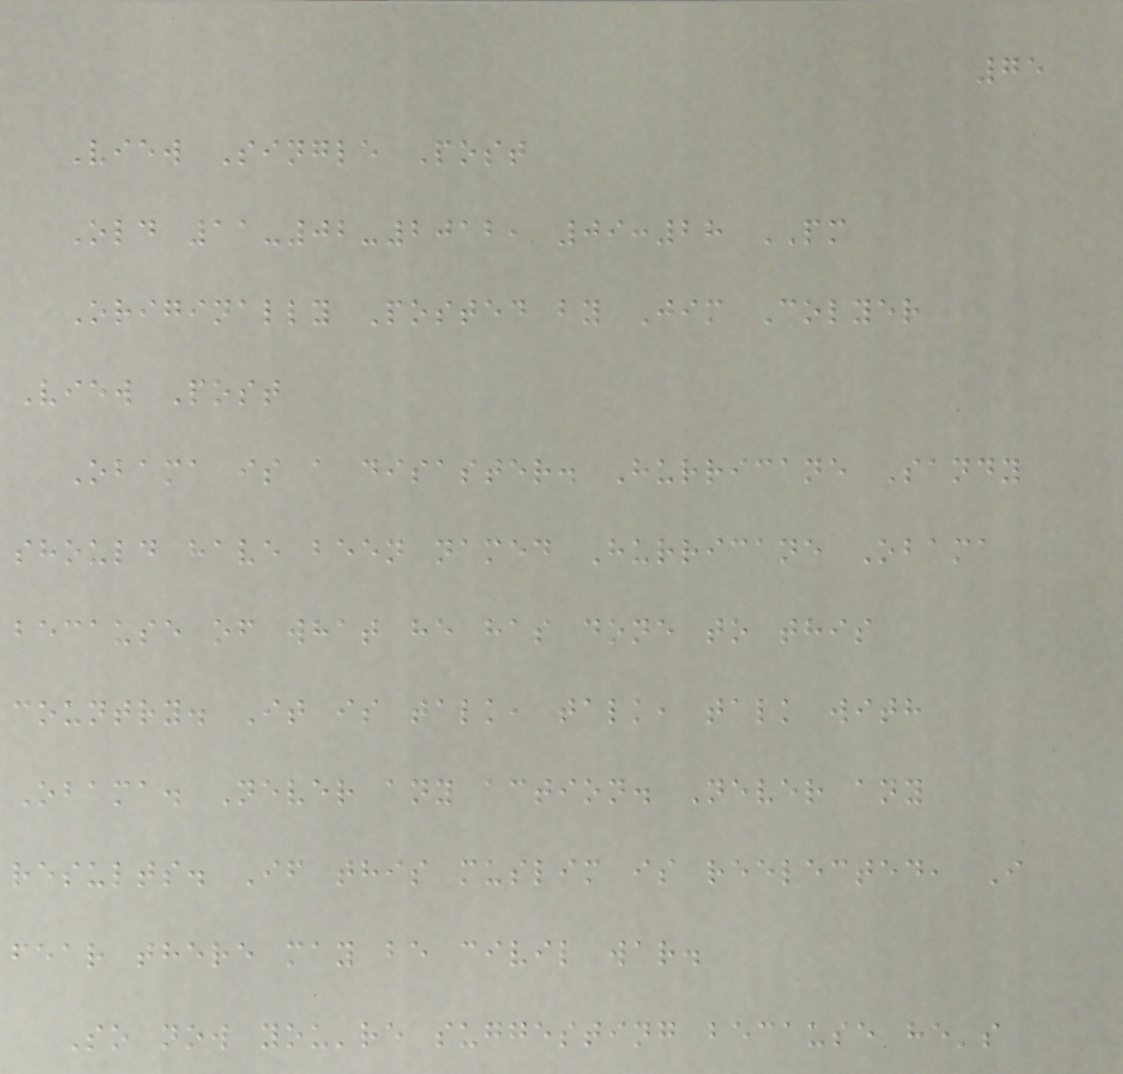75
View Single Post
Old 11-02-2012, 09:28 PM
Originally Posted by Jim Colyer
View Post
Obama is a disaster. Hurricane Sandy
should have been named Hurricane Obama
because of what he has done to this
country. It is talk, talk, talk with
Obama. Never any action. Never any
results. If this muslim is reelected, I
fear there may be civil war.
So now you're suggesting because he's
